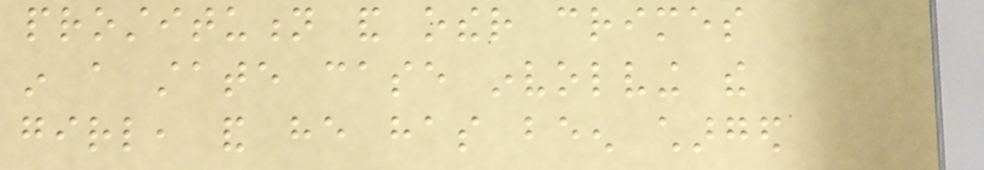prostitution and other crimes
in a state case involving the
girl, and he has been charged
